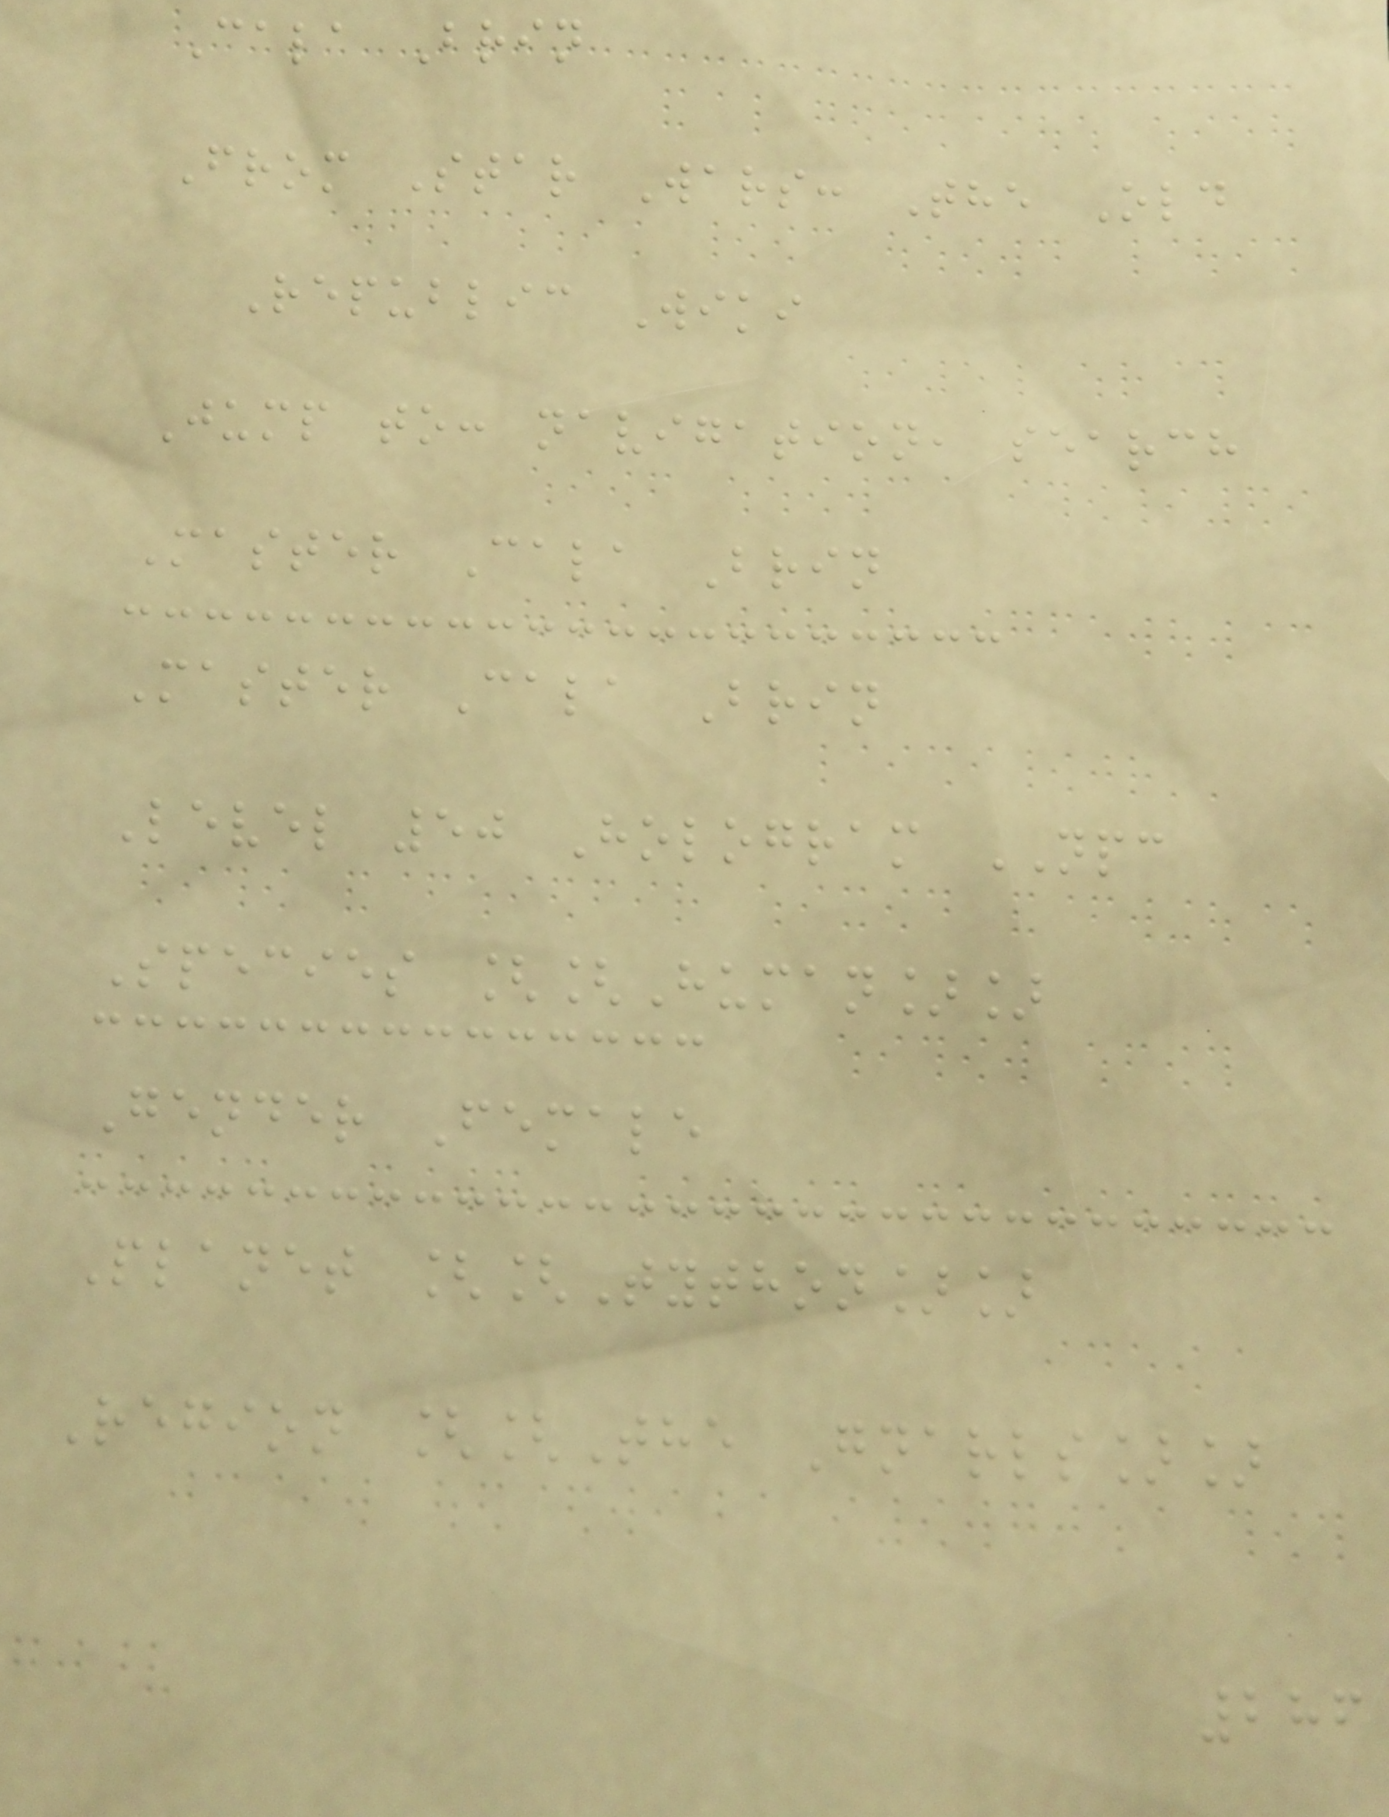Cala Brin
From Star Wars: The Old
Republic Wiki
Jump to: navigation, search
Master Cala Brin
Master Cala Brin
Level 50 Hologram NPC
Species [[Human]]
Gender Female
Planet [[Tython]]
Region [[The Gnarls]]
286
